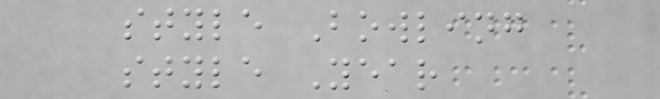style Bowling
style Year
